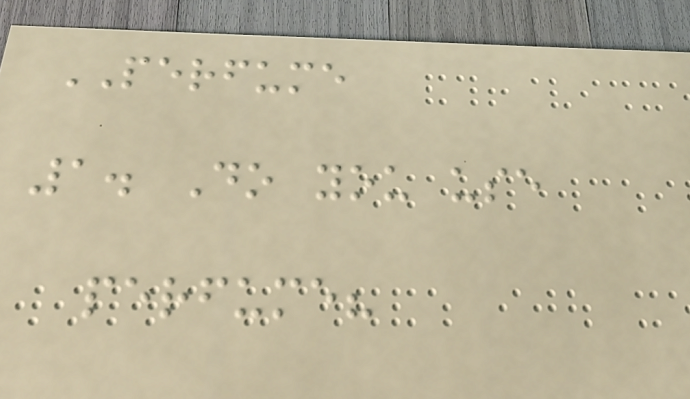PERFUME
1. Do you use
perfume?
